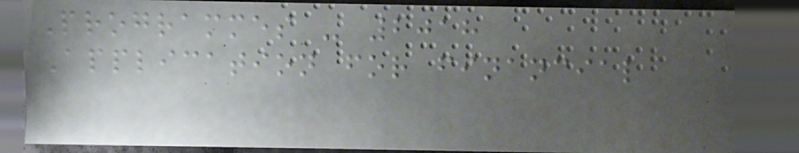Programmes - 2018
Application for financial
